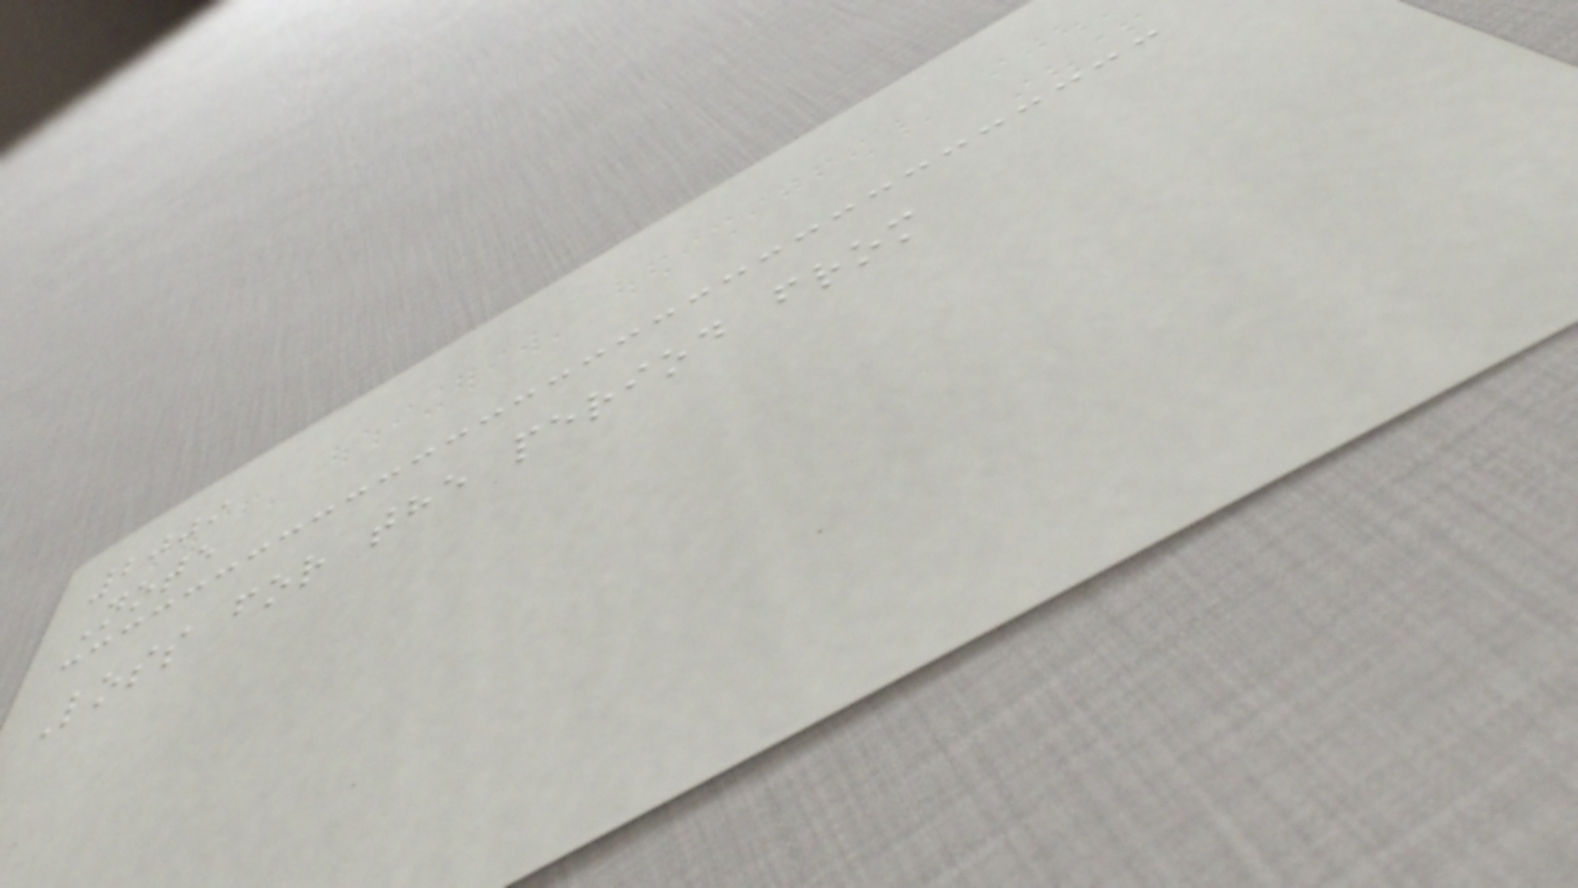2009
Note
Loss for the period from
